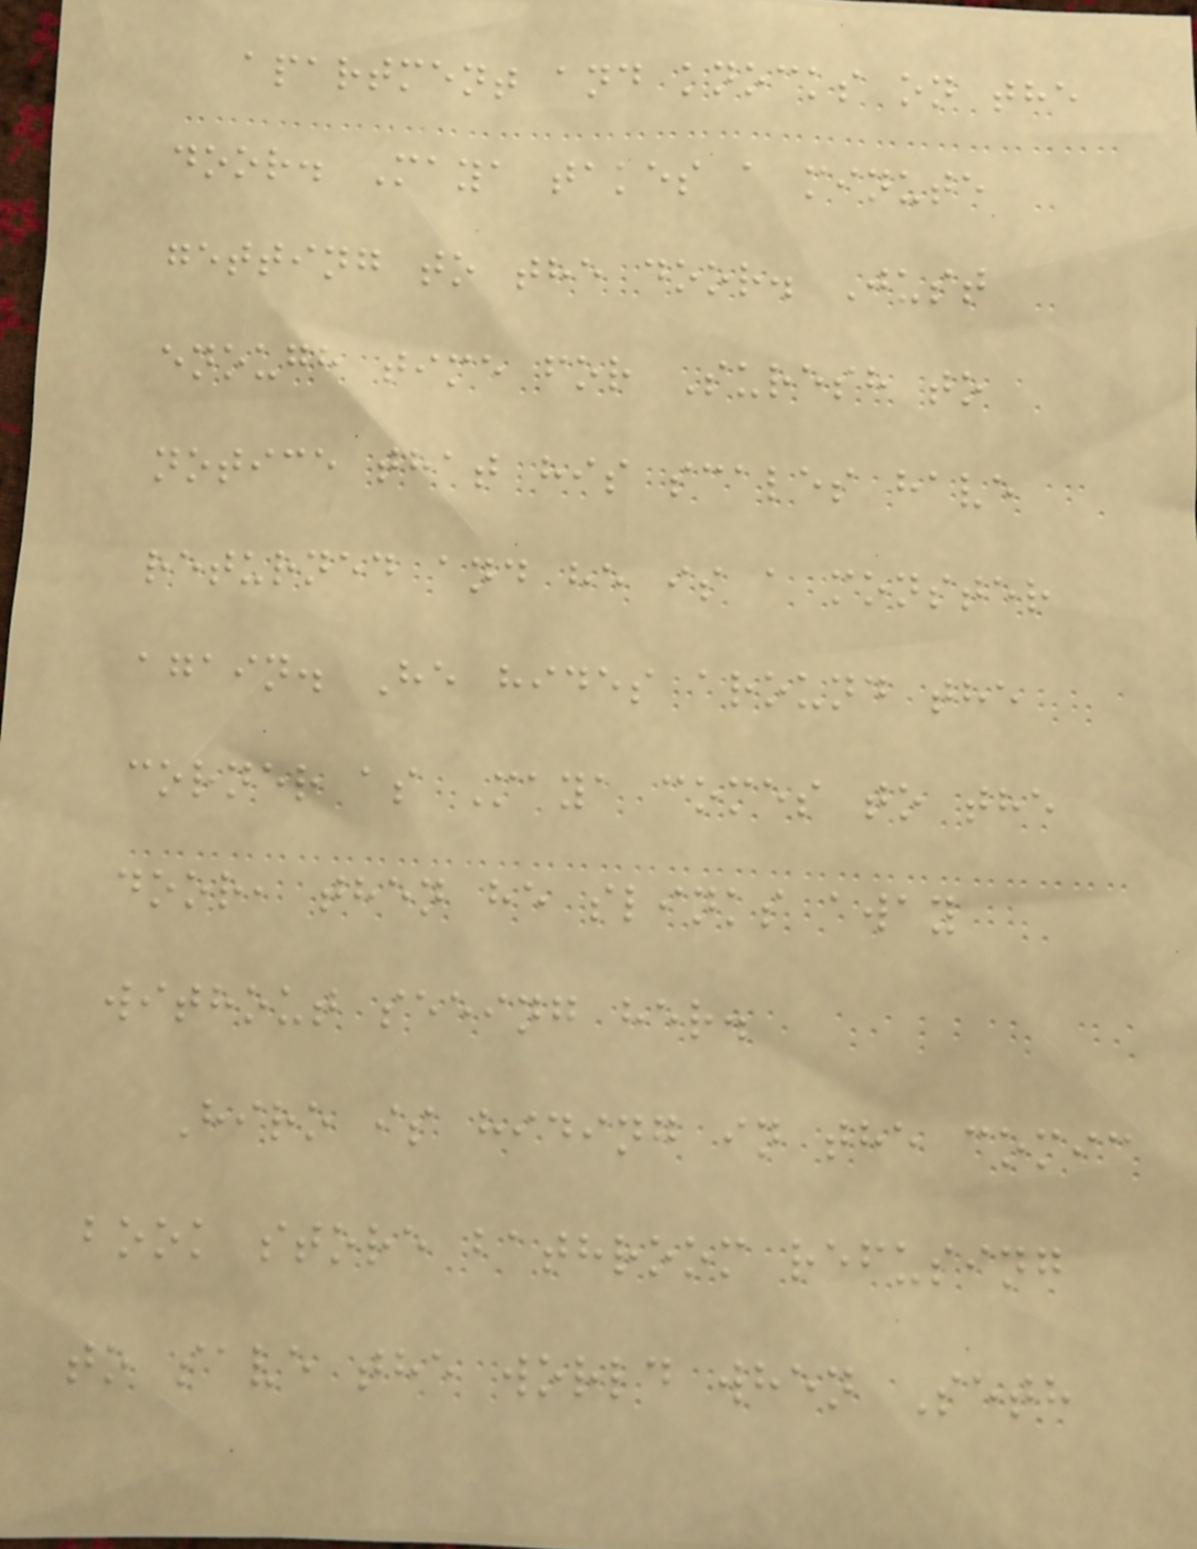apartment and knocks on the
door. Maya takes a minute
getting to the door. Just
enough time for Suresh to
notice that his scales have
returned and he is a monster
again. He hides around the
corner as Maya comes to the
door, then he slinks away
without seeing her.
Hiro is hiding in the comic
book store bathroom refusing
to save the world when Seth
